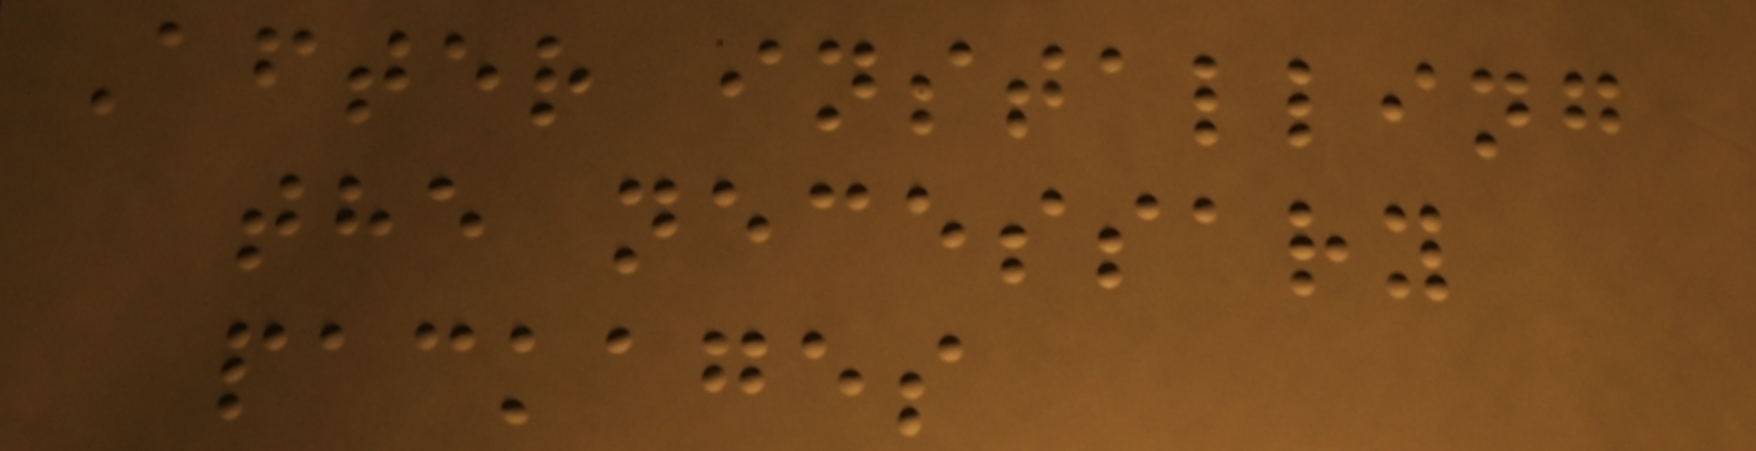After installing
the necessary
packages
